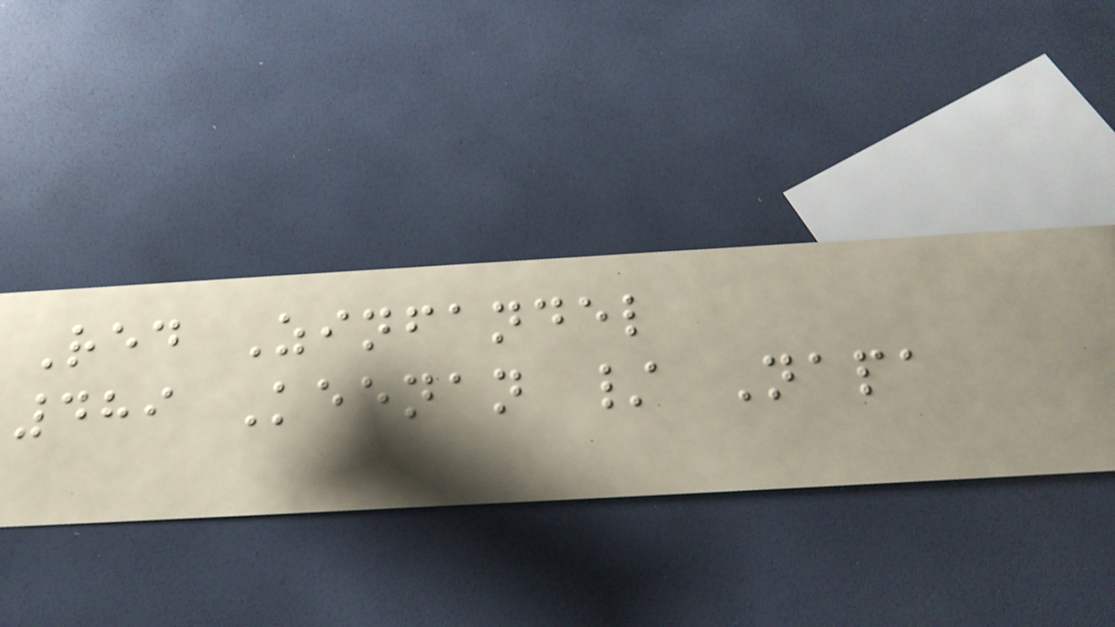Red Zinfandel
489 Keenan / Napa
